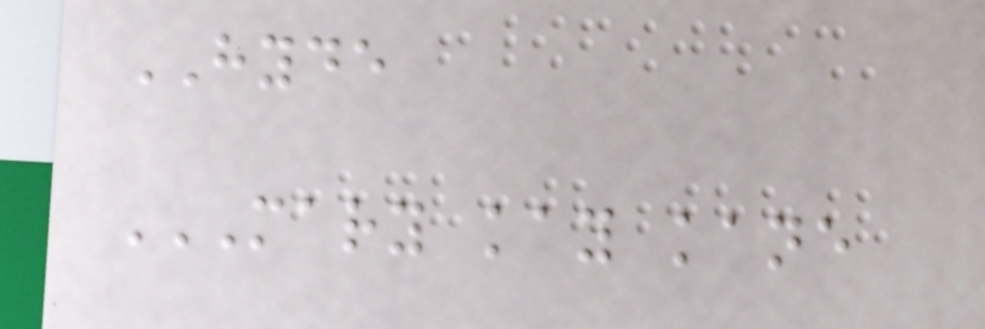HYDE
MARY KAY KANE
